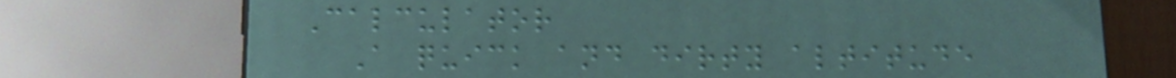Calculator
A quick and dirty altitude
